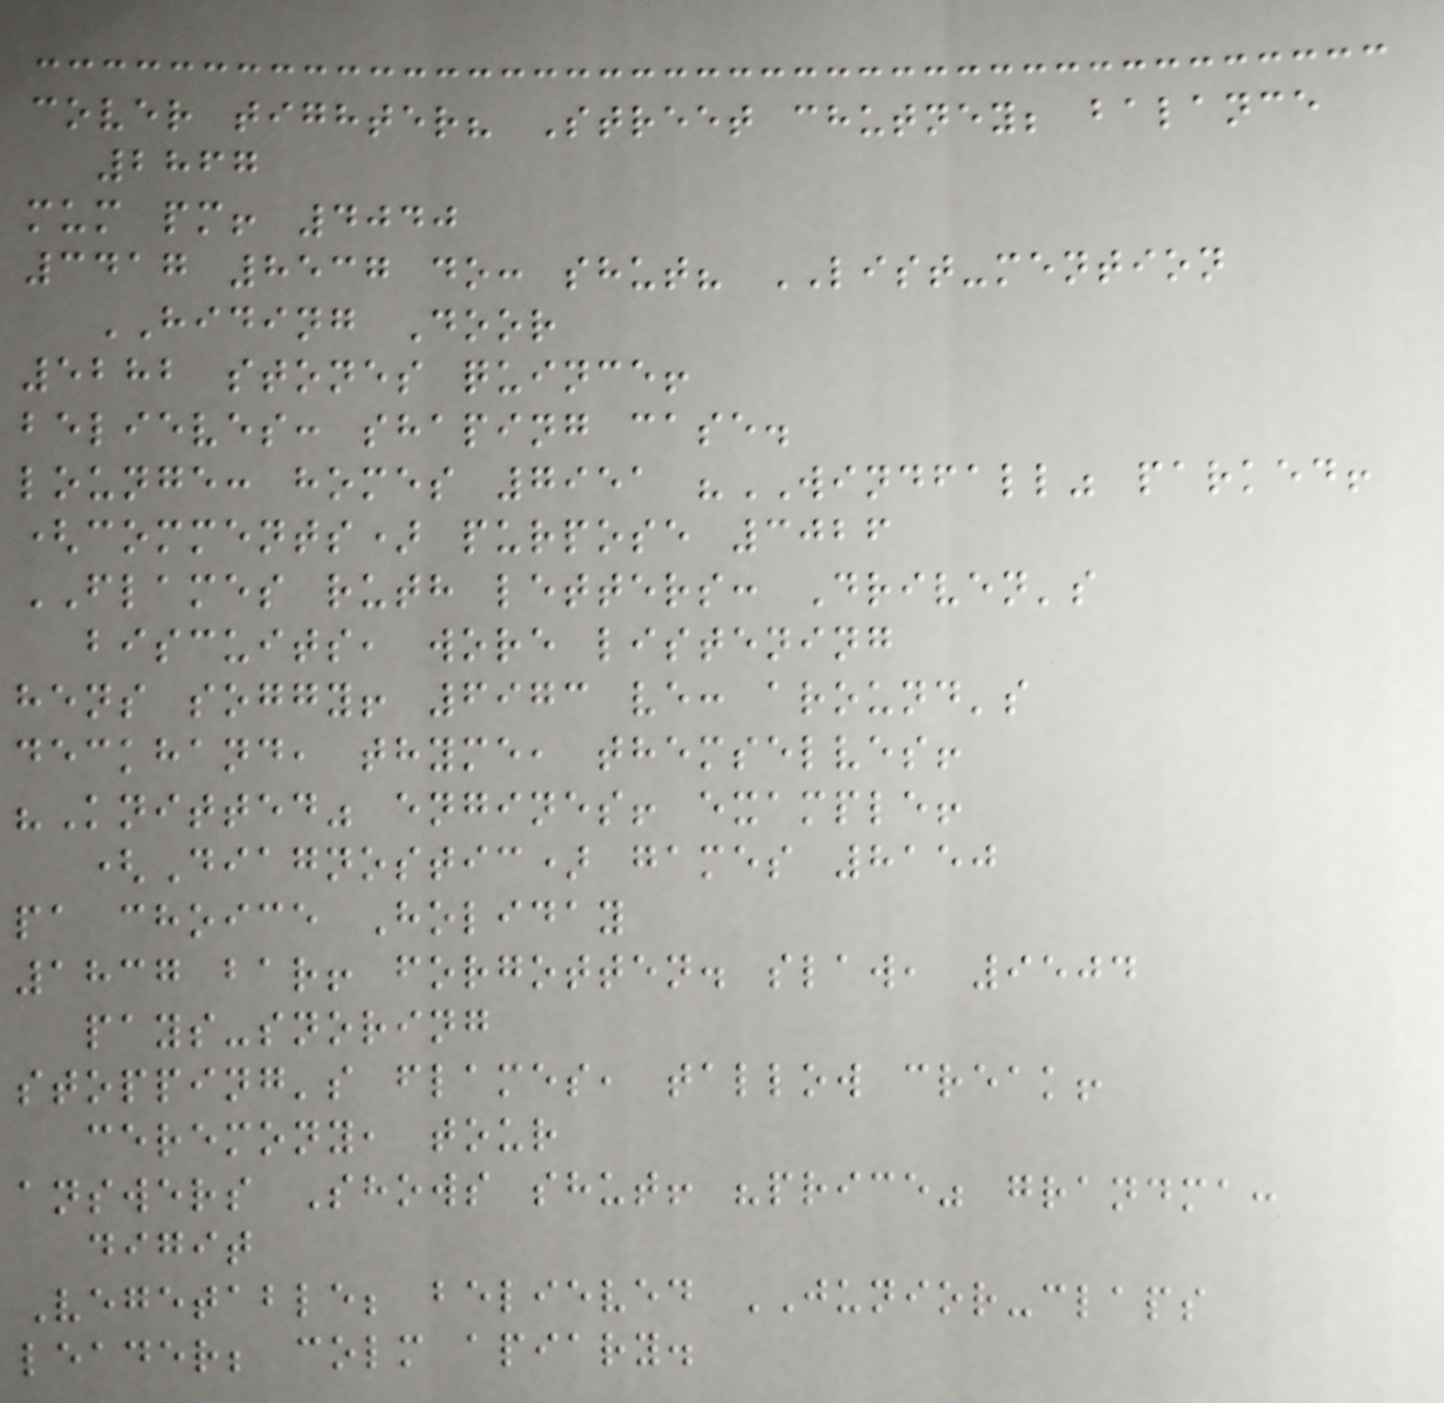cover tighter? Street chutney; balance
2867
mum pm! 4040
3417 8537 do: shut? LIST-mention
HIDING Door
5282 stones quince!
believes: shaping case.
lounge: homes 7951 "WINDFALL" parked!
(comments) purpose 3026
FLAMES ruth letters: Driven's
biscuits, wore listening
hens soggy! 6973 ve: around's
deckhand, thyme, themselves!
"Knitted" engines! example!
(Diagnostic) games 8150
pa choice Holiday
1837 bar! forgotten. slaw, 9504
pays-snoring
stopping's flames, tallow creak!
ceremony, tour
answers Shows shut! "price" grandma:
digit
Vegetable; believed JUNIOR-claps
leader; colm apiary.
